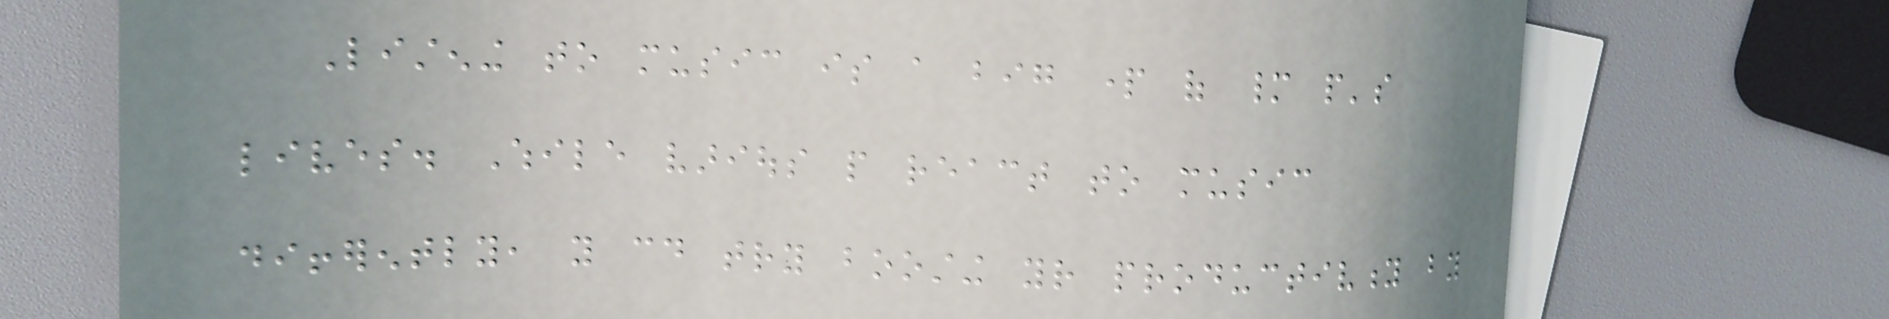Listening to music is a big part of many people's
lives. While various people react to music
differently, you could try boosting your productivity by
